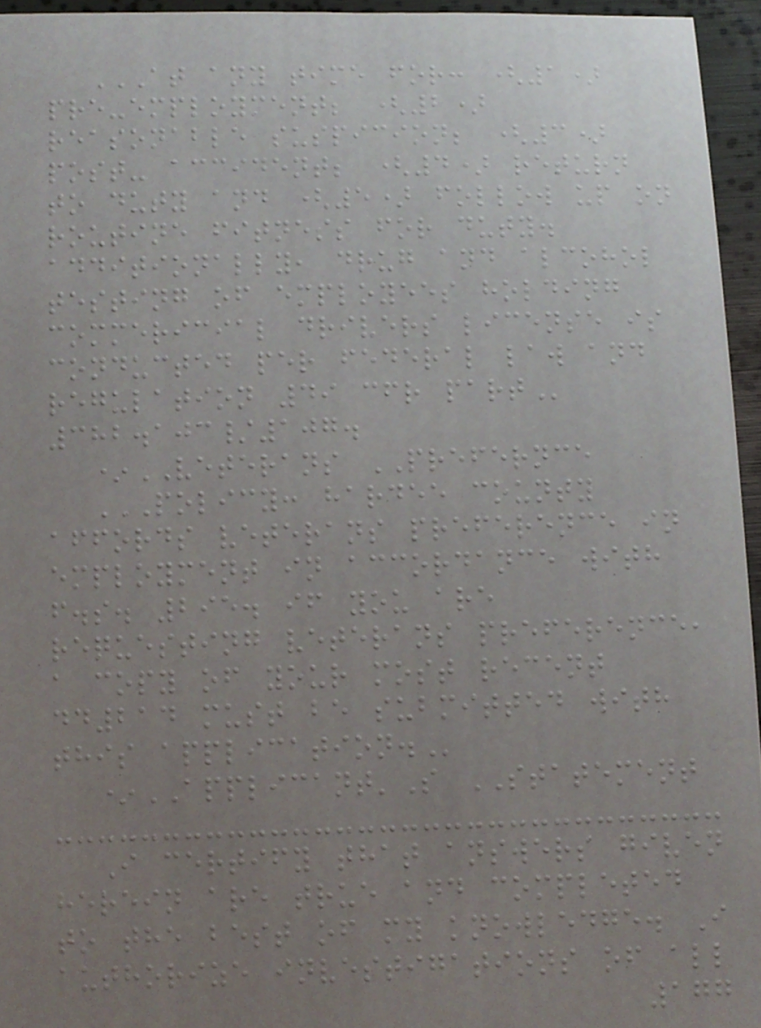AT ANY TIME FOR: (1)
PRE-EMPLOYMENT; (2)
REASONABLE SUSPICION; (3)
POST- ACCIDENT; (4) RETURN
TO DUTY AND (5) FOLLOW UP ON
ROUTINE FITNESS FOR DUTY.
ADDITIONALLY, DRUG AND ALCOHOL
TESTING OF EMPLOYEES HOLDING
COMMERICIAL DRIVERS LICENSE IS
CONDUCTED PER FEDERAL LAW AND
REGULATION 49 CFR PART
382.103/107.
*VETERANS PREFERNCE
POLICY: HARDEE COUNTY
AFFORDS VETERANS PREFERENCE IN
EMPLOYMENT IN ACCORDANCE WITH
F.S. 295. IF YOU ARE
REQUESTING VETERANS PREFERENCE,
A COPY OF YOUR MOST RECENT
DD214 MUST BE SUBMITTED WITH
THIS APPLICATION.
*APPLICANT'S STATEMENT
I certify that answers given
herein are true and completed
to the best of my knowledge. I
authorize investigations of all
177
